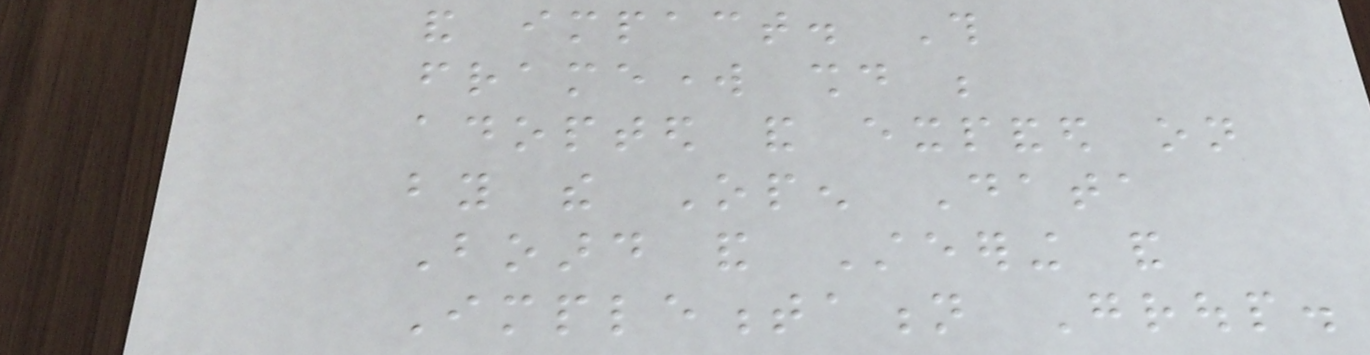and impact. This
framework should be
adopted and expanded on
by the Open Data
Board and Steering and
Implementation Group.
